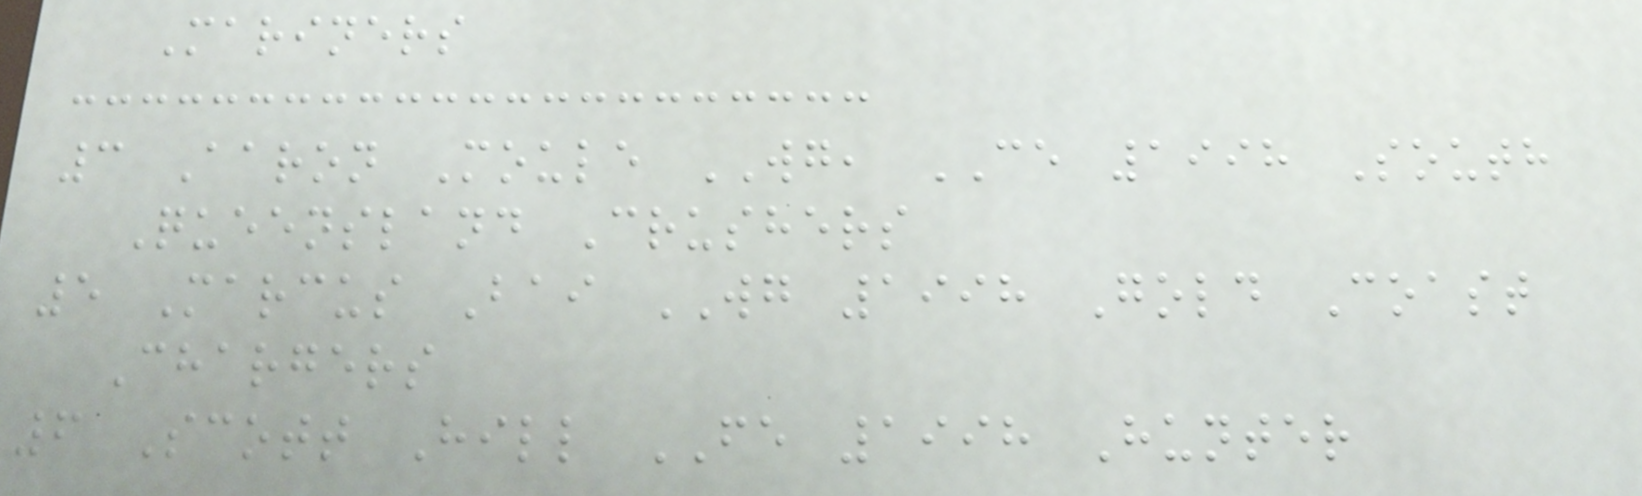Mariners
3 Aaron Moule WG, CE 1998 South
Queensland Crushers
5 Marcus Bai WG 1998 Gold Coast
Chargers
6 Scott Hill FE 1998 Hunter
